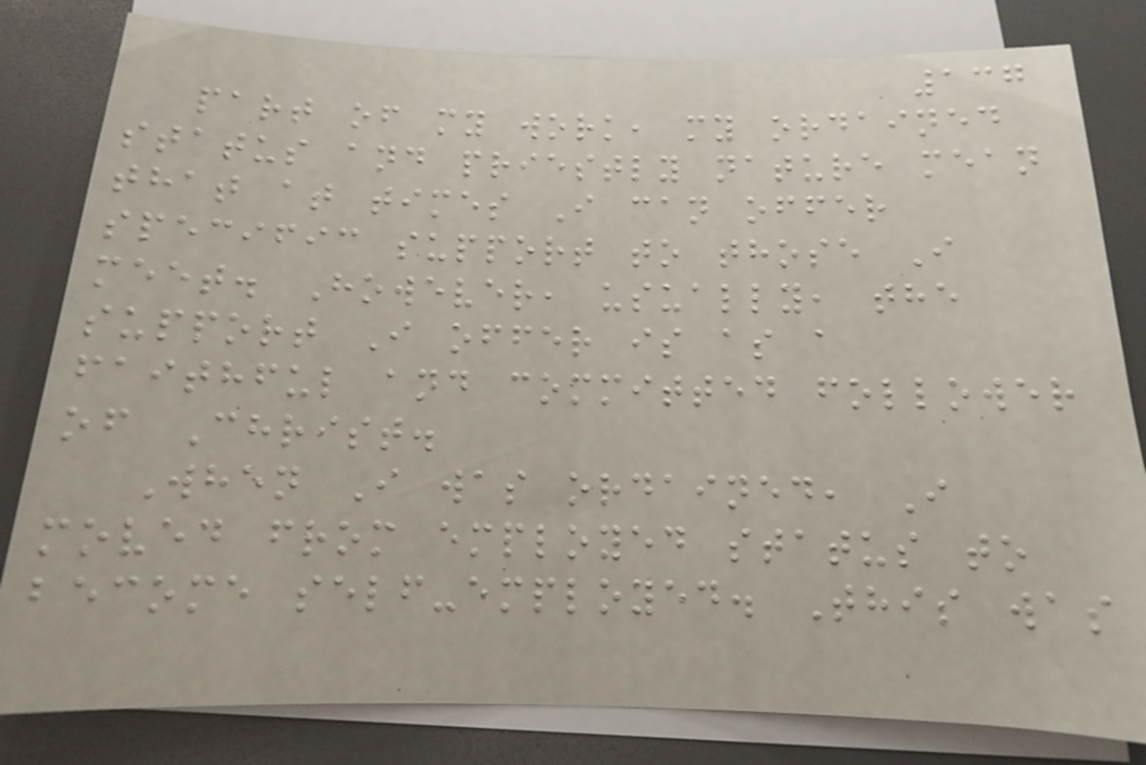137
part of my work, my ordained
status and priestly nature mean
that at times I can offer
specific support to those I
meet. However, usually, the
support I offer is as a
faithful and committed follower
of Christ.
When I was ordained, I
moved from employed status to
become self-employed. This was
